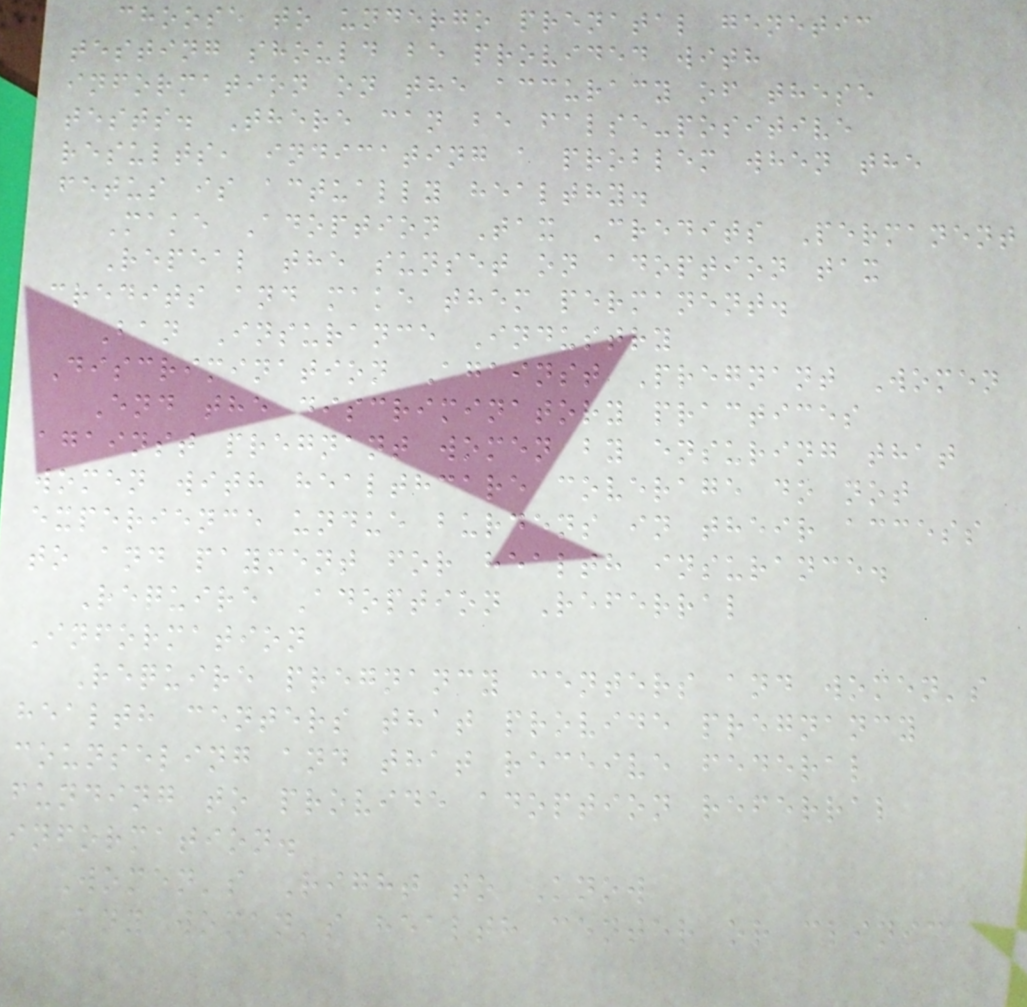choose to undergo prenatal genetic
testing should be provided with
information on the accuracy of these
tests. There can be false-positive
results, indicating a problem when the
fetus is actually healthy.
Make Adoption Tax Credits Permanent
Repeal the sunset on adoption tax
credits and make them permanent.
Ban Insurance Industry
Discrimination Against Pregnant Women
End the discriminatory practices
against pregnant women by ensuring that
women with healthcare coverage do not
experience undue burdens in their access
to and payment for health insurance.
Require Adoption Referral
Information
Require pregnancy centers and women's
health centers that provide pregnancy
counseling and that receive federal
funding to provide adoption referral
information.
Women's Right to Know
Any women's health center or clinic
